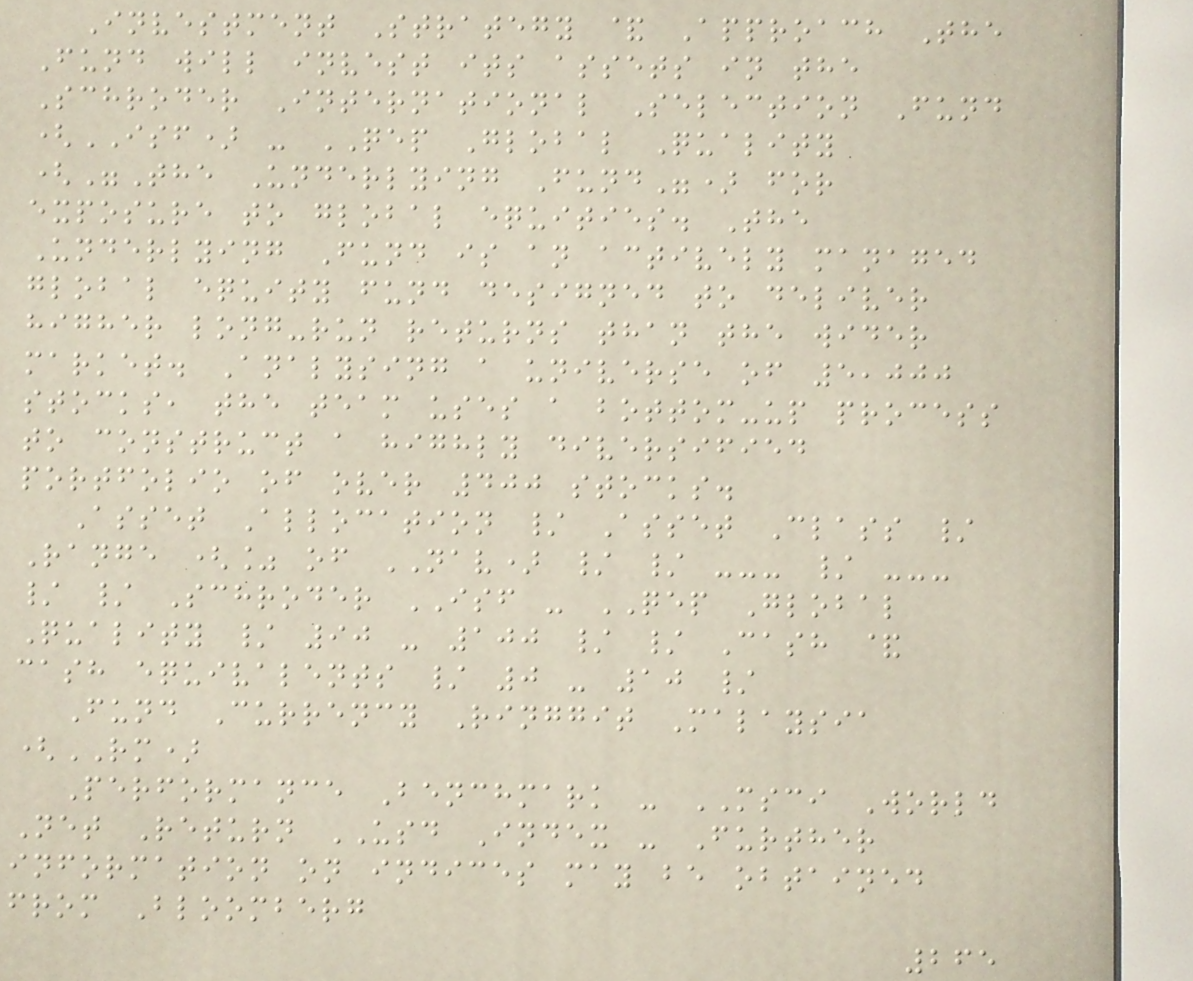Investment Strategy & Approach The
Fund will invest its assets in the
Schroder International Selection Fund
(ISF) - QEP Global Quality
("The Underlying Fund") for
exposure to global equities. The
Underlying Fund is an actively managed
global equity fund designed to deliver
higher long-run returns than the wider
market. Analysing a universe of 5,000
stocks, the team uses a bottom-up process
to construct a highly diversified
portfolio of over 400 stocks.
Asset Allocation / Asset Class /
Range (% of NAV) / / --- / ---
/ / Schroder ISF - QEP Global
Quality / 90 - 100 / / Cash &
cash equivalents / 0 - 10 /
Fund Currency Ringgit Malaysia
(RM)
Performance Benchmark - MSCI World
Net Return USD Index - Further
information on indices may be obtained
from Bloomberg
265
